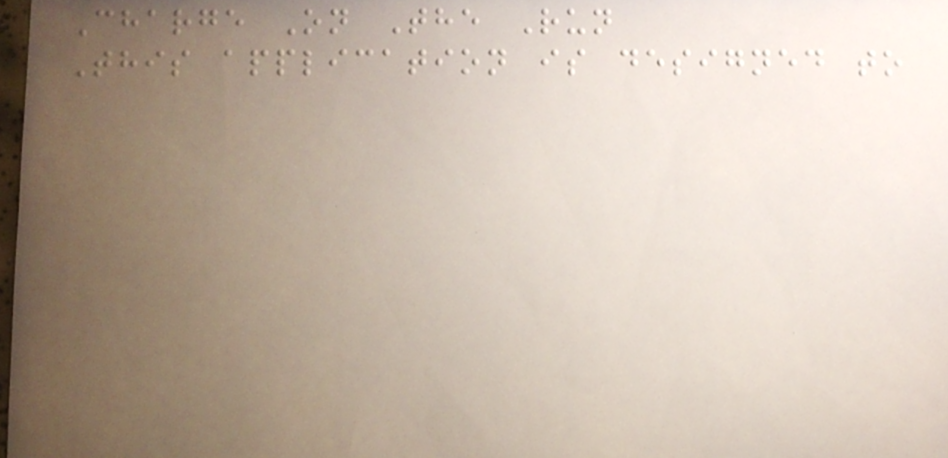Charge On The Run
This application is designed to
